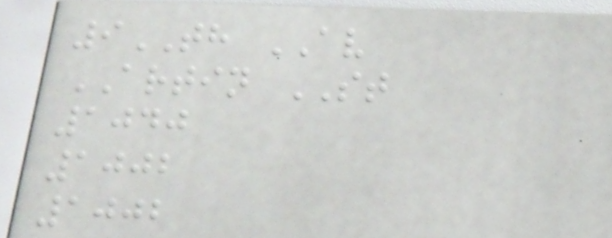9TH AV
ARTIN ST
1040
1002
1002
